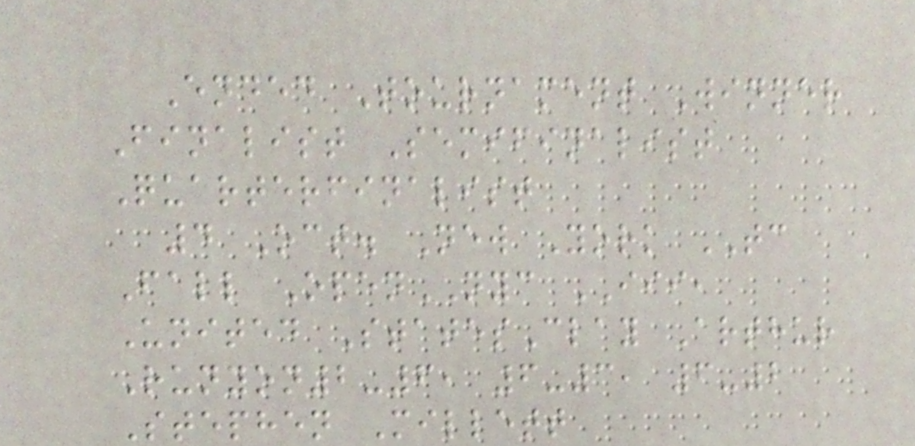Ended Tournament Winner
Finalist Semifinalist
Quarterfinalist
4 Oct. New York TC
Fall OpenNYC III,
United StatesClay Arthur
Runyon2-6, 6-3, 6-2
Stephen Millett
